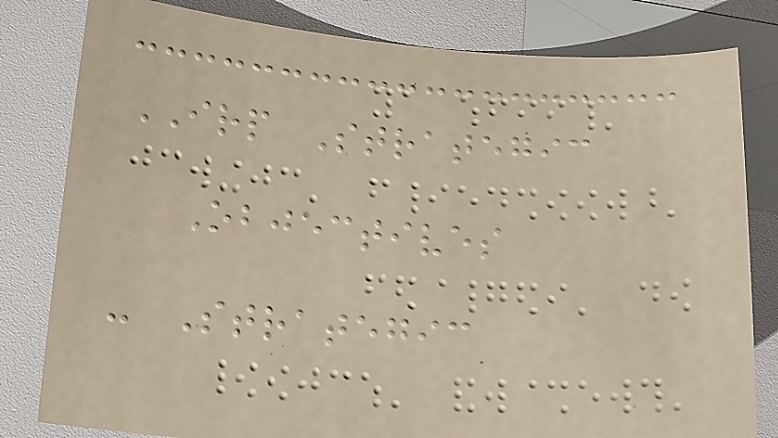IRP Strategic
Objectives
- Strategic
